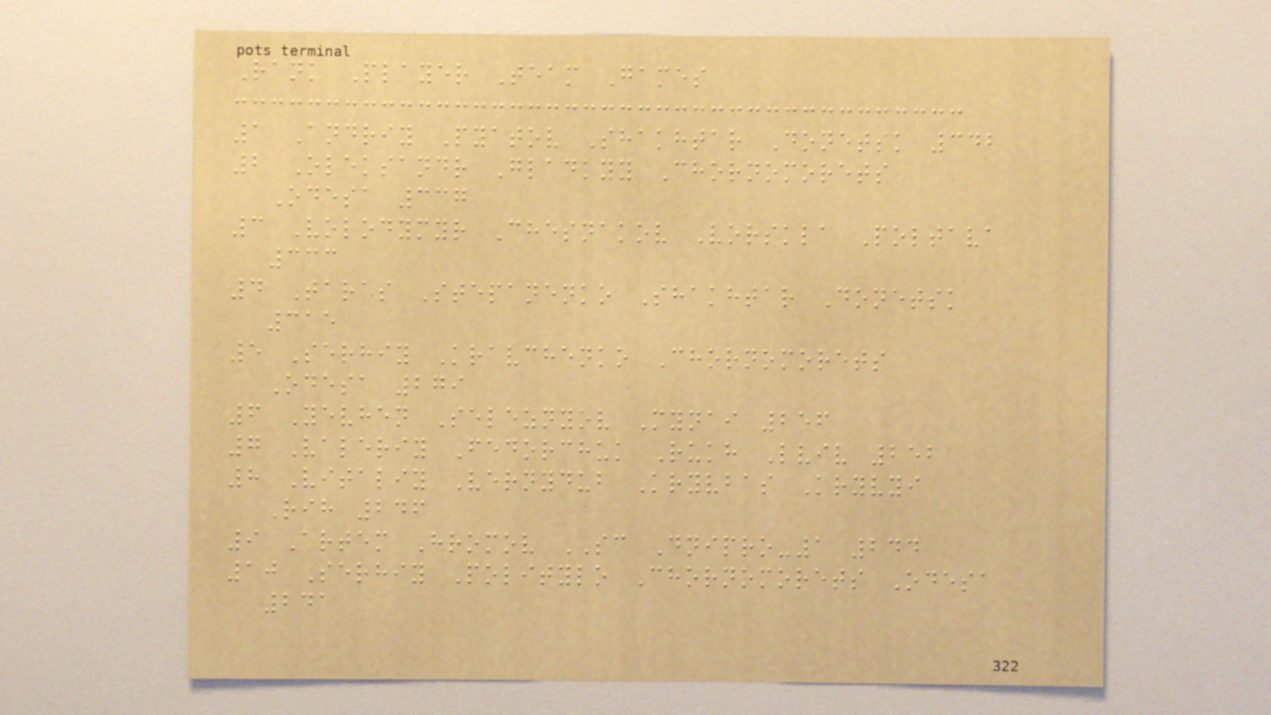Rank Player Team Games
1 Andriy Pyatov Shakhtar Donetsk 342
2 Oleksandr Gladkyy Chornomorets
Odesa 337
3 Volodymyr Chesnakov Vorskla Poltava
333
4 Taras Stepanenko Shakhtar Donetsk
315
5 Serhiy Kravchenko Chornomorets
Odesa 279
6 Yevhen Seleznyov Mynai 256
7 Valeriy Fedorchuk Rukh Lviv 252
8 Vitaliy Vernydub Kryvbas Kryvyi
Rih 246
9 Artem Hromov SC Dnipro-1 244
10 Serhiy Politylo Chornomorets Odesa
241
